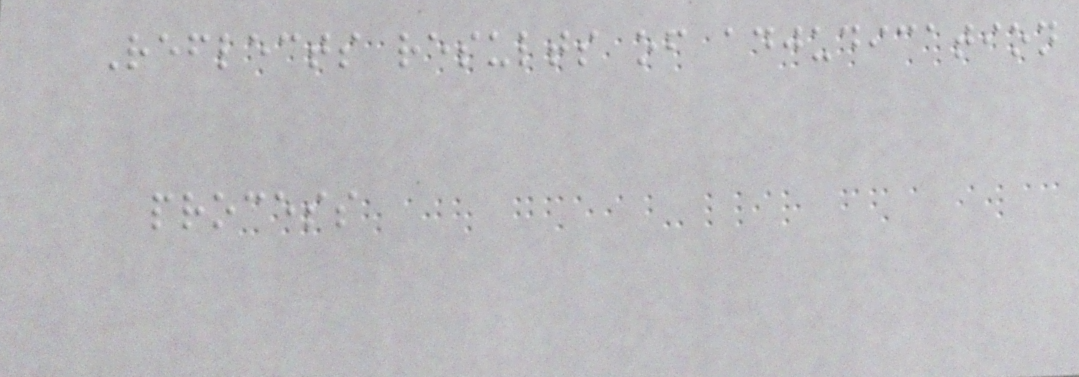Reflects results of adjudication
process
